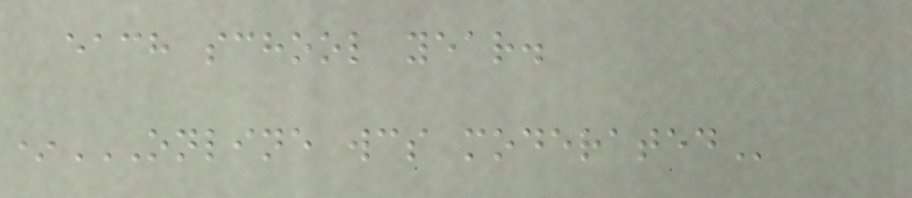each school year.
*ONLINE WCS MODERATED
